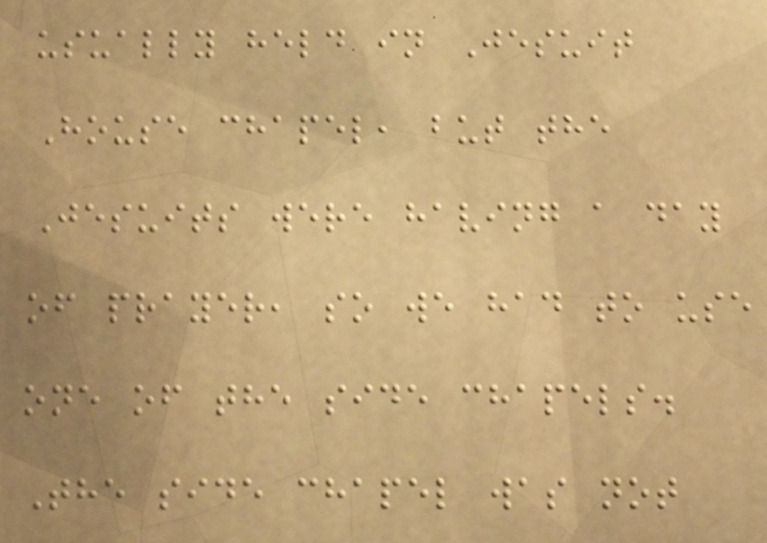usually held in Jesuit
House chapel, but the
Jesuits were having a day
of prayer, so we had to use
one of the side chapels.
The side chapel was not
